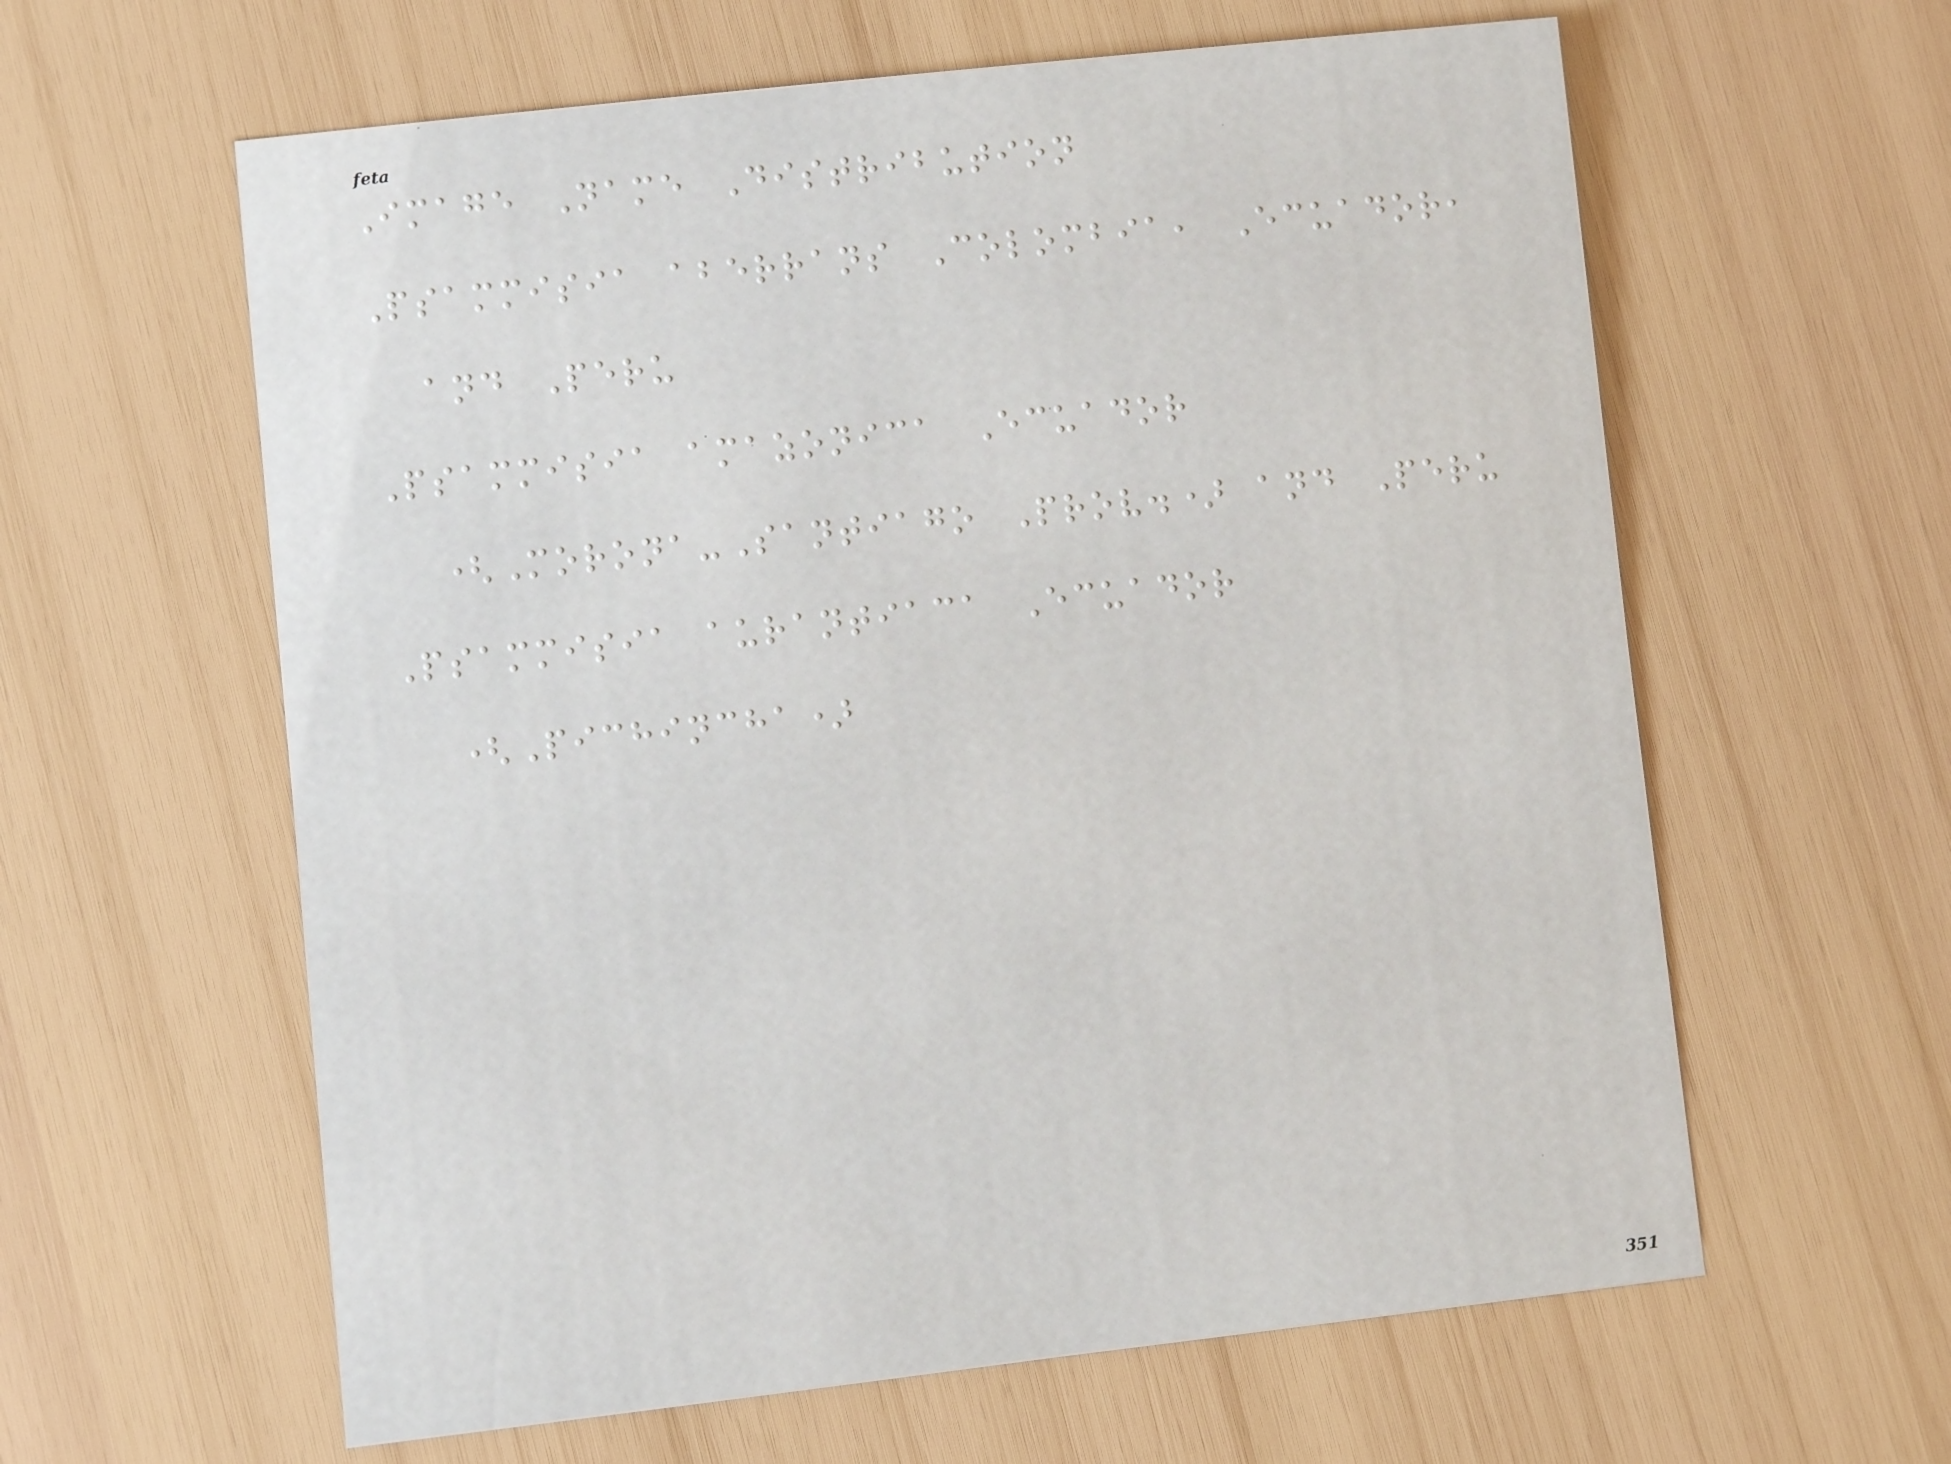Image Name Distribution
Psammisia aberrans Colombia, Ecuador,
and Peru
Psammisia amazonica Ecuador
(Morona-Santiago Prov.) and Peru
Psammisia aurantiaca Ecuador
(Pichincha)
